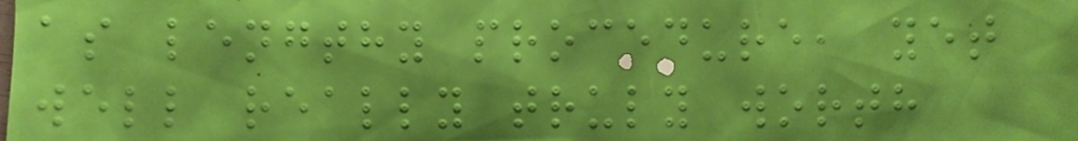as lengthy procedure, yet
well really truly worth
